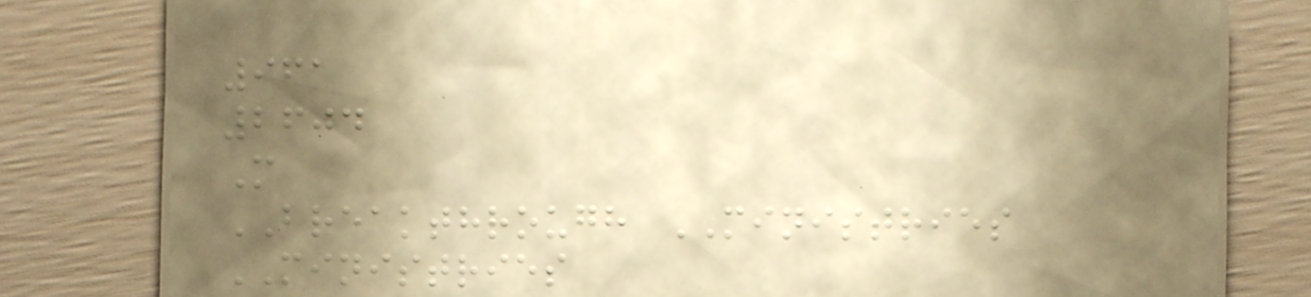961
2604
M
BREAKTHROUGH MINISTRIES
MINISTRIES
